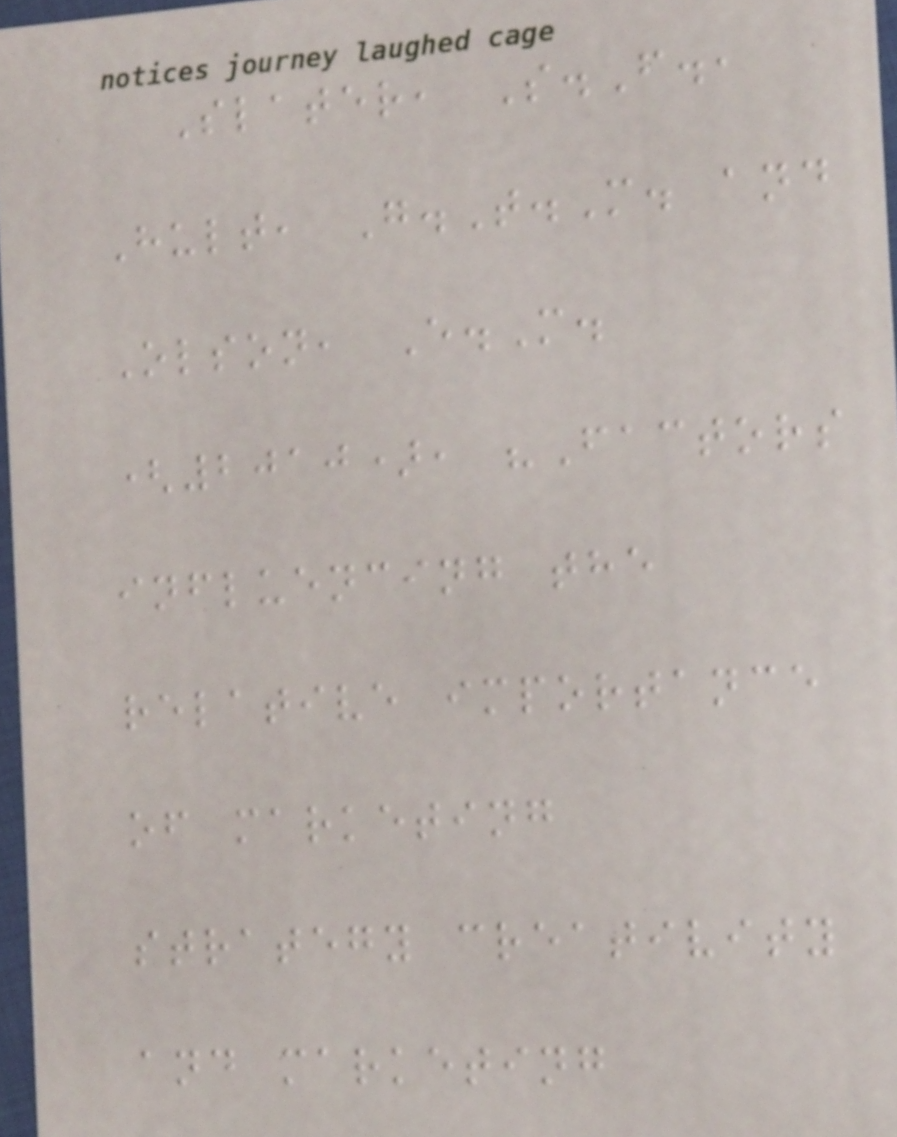Slater, S.F.,
Hult, G.T.M. and
Olson, E.M.
(2010), "Factors
influencing the
relative importance
of marketing
strategy creativity
and marketing
